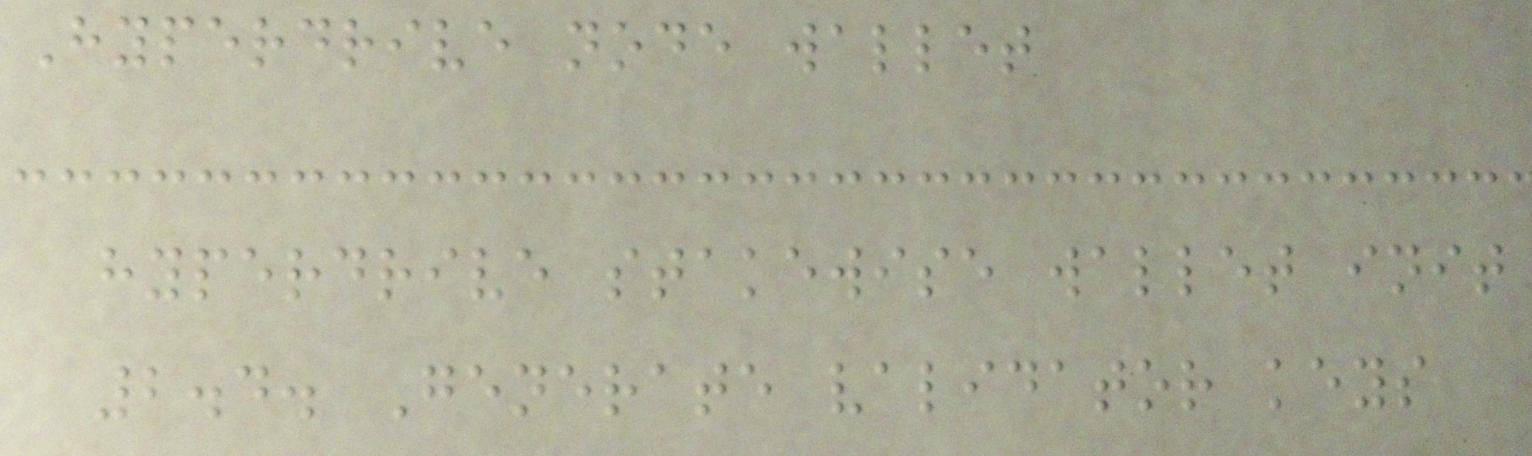Hyperdrive node wallet
hyperdrive stakewise wallet init
2.4. Generate validator keys
